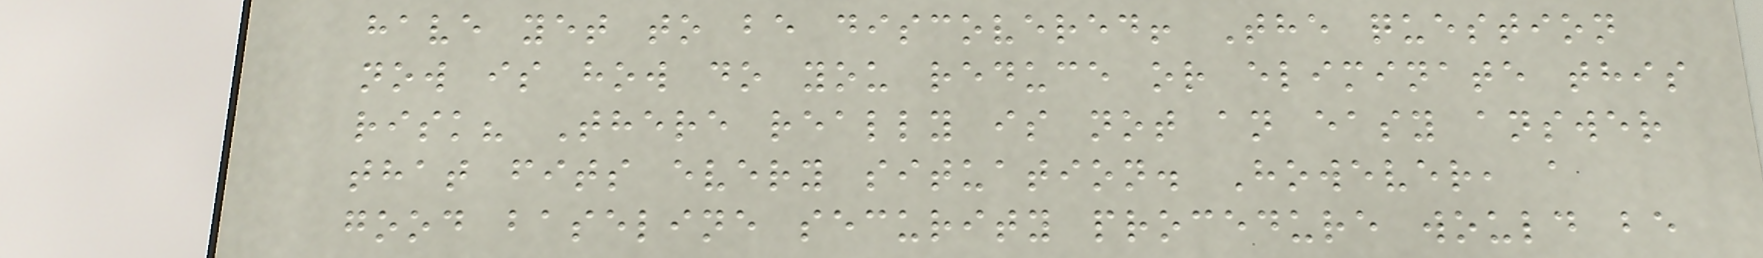have yet to be discovered! The question
now is how do you reduce or eliminate this
risk? There really is not an easy answer
that fits every situation. However, a
good baseline security procedure would be
